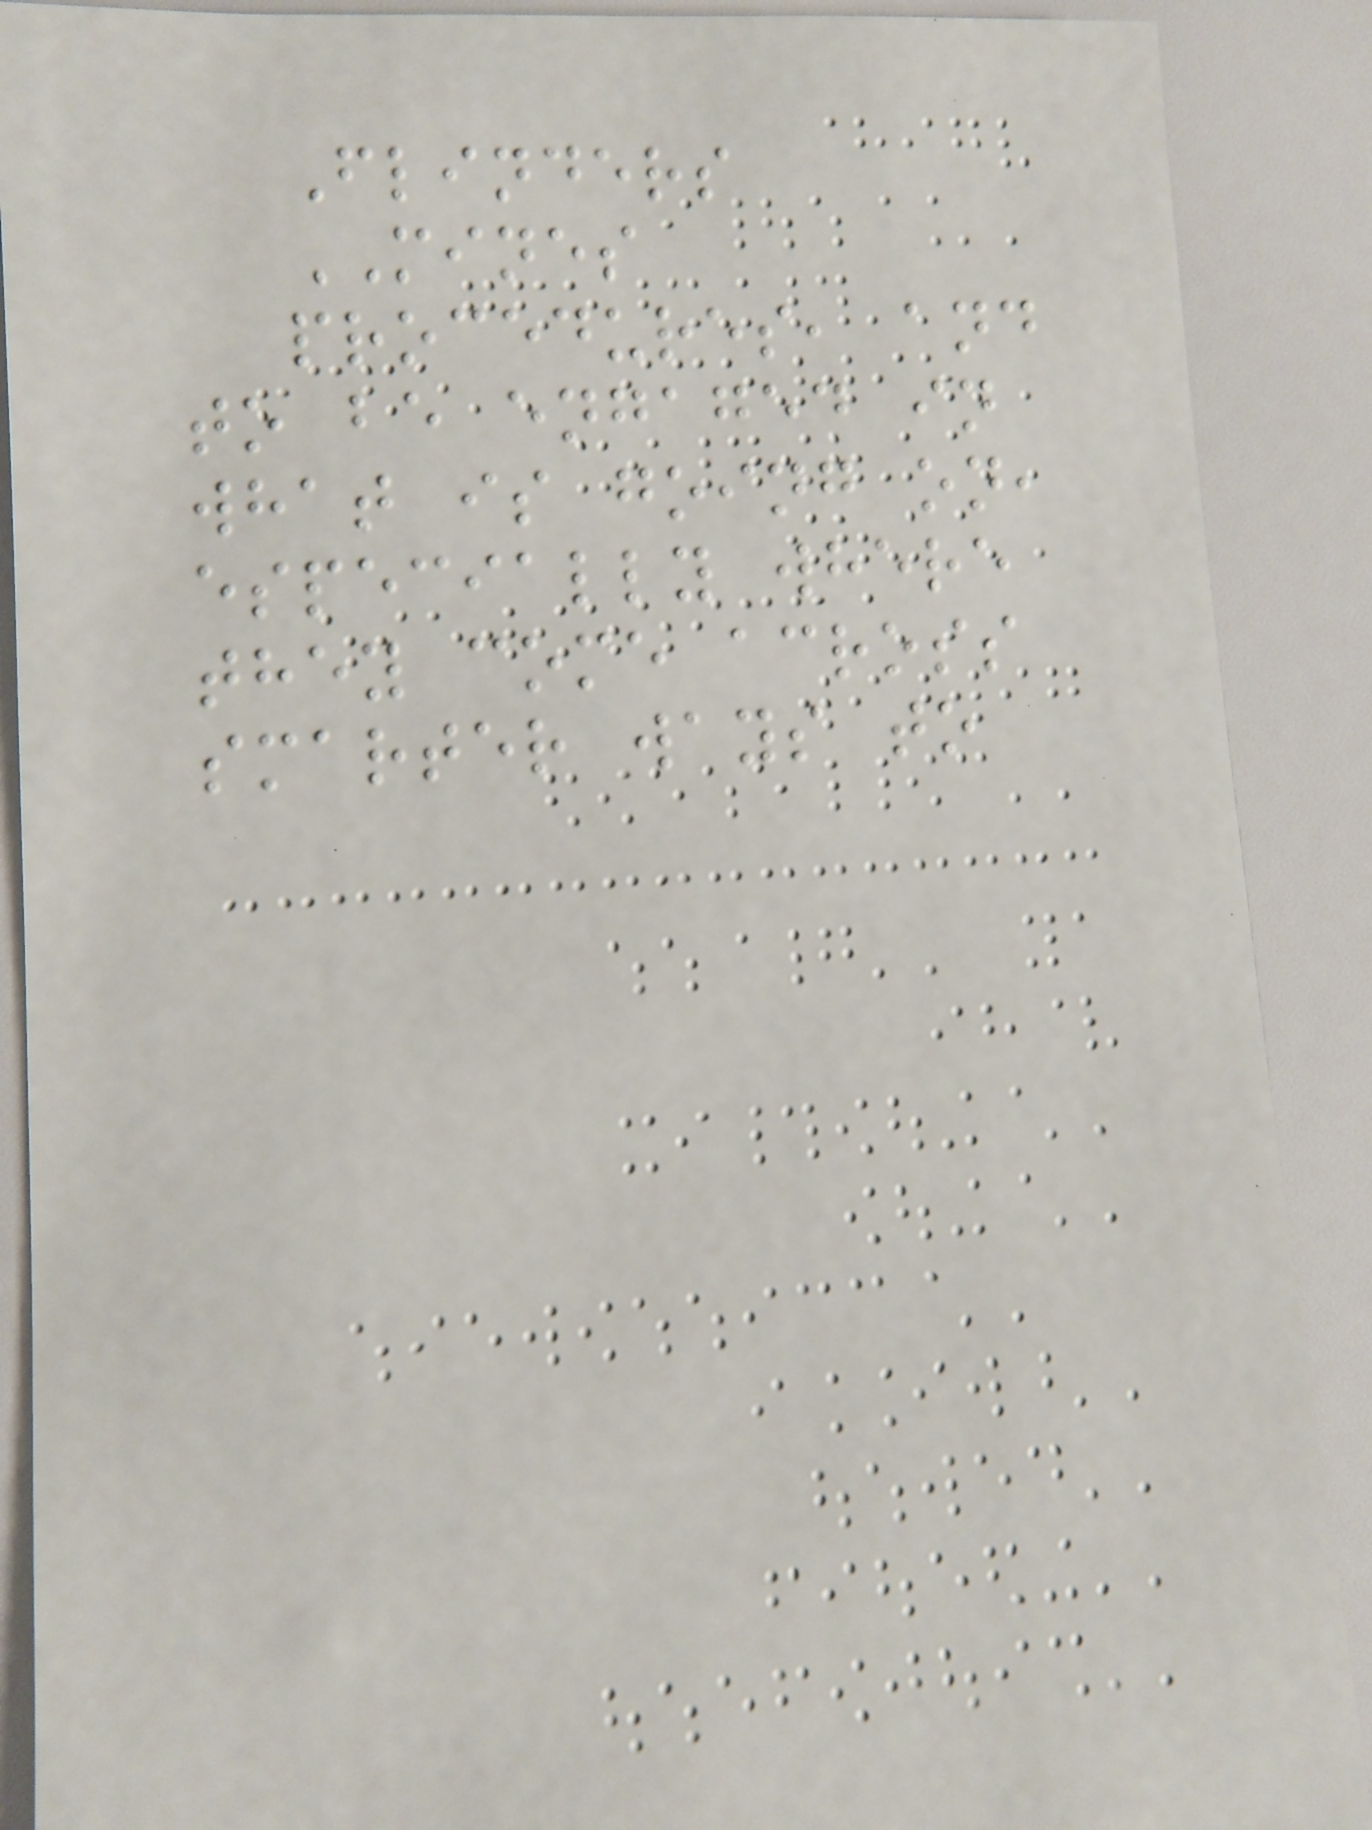Flinders
MINES
procedures, and
to be engaged in
what is going on,
especially where
they come across
smarter ways to
